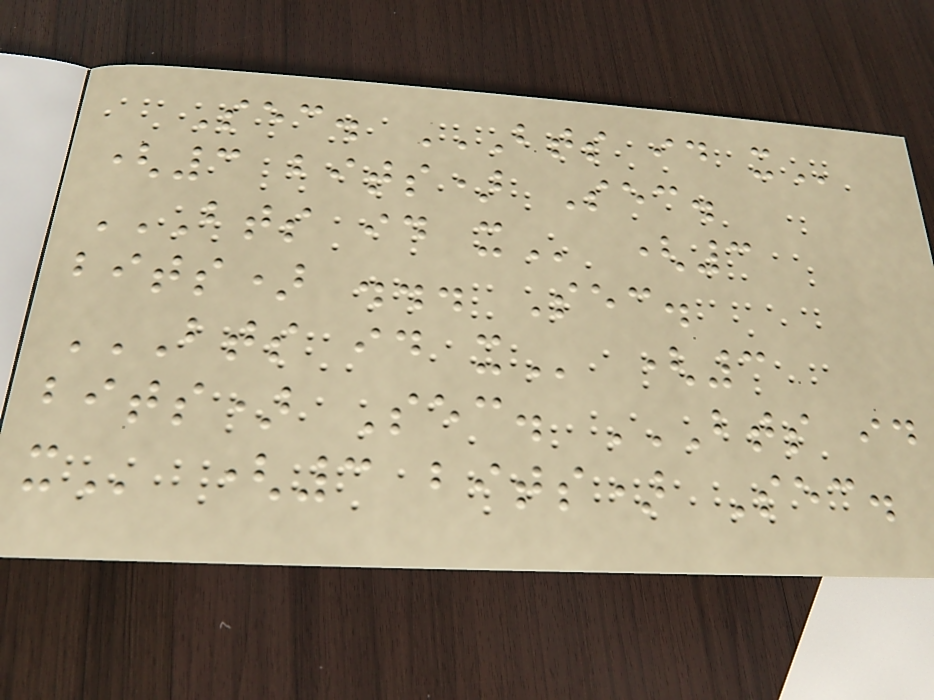Sec. BTS ID X
(3 bits) Sec.
BTS ID X (3
bits) ... Sec.
BTS ID X (3
bits) Sec. BTS ID
X (3 bits) Sec.
